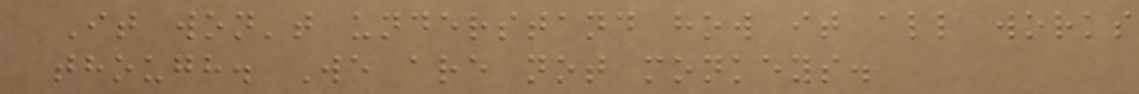It won't understand how it all works
though. We are not monkeys.
